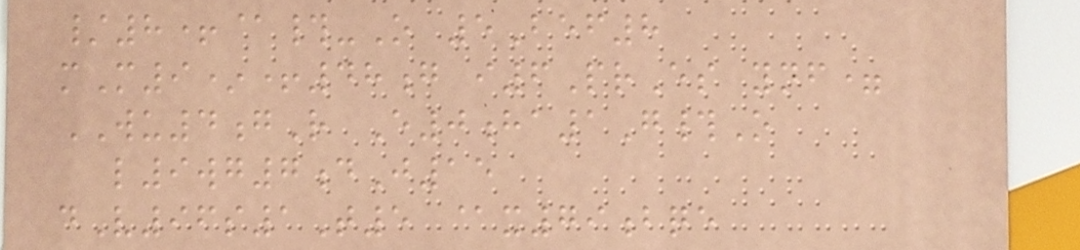/8+@#-O 5Bef8
mM9*+48g i6PrEs ynf=
WU4gR E0ha1G#O
l9wg7dJ15
dV96s1T5 @x79bqe
